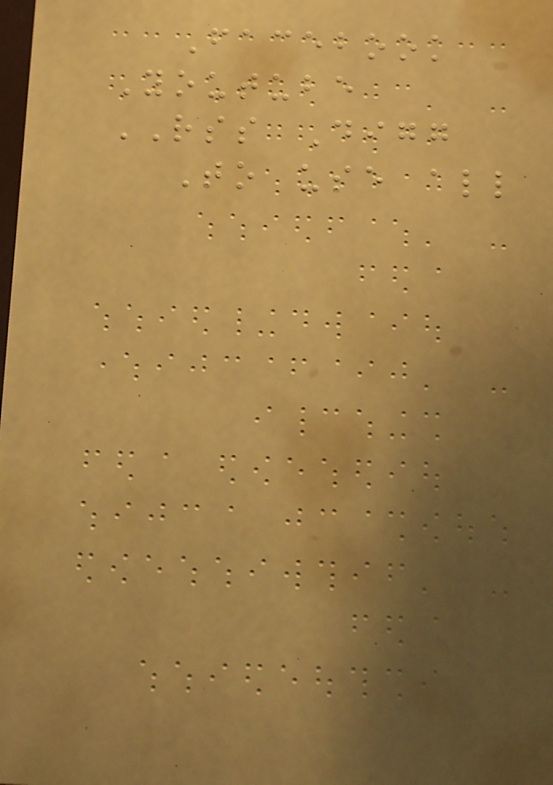Facebook
Youtube
RSS Digg
To use all
